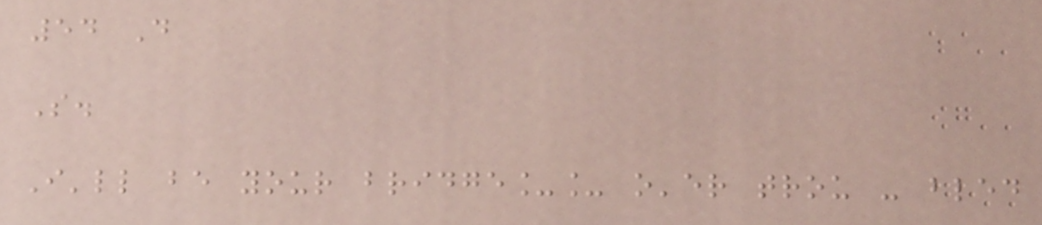54 D
S.
I'll be your bridge__ o'er trou - bled
